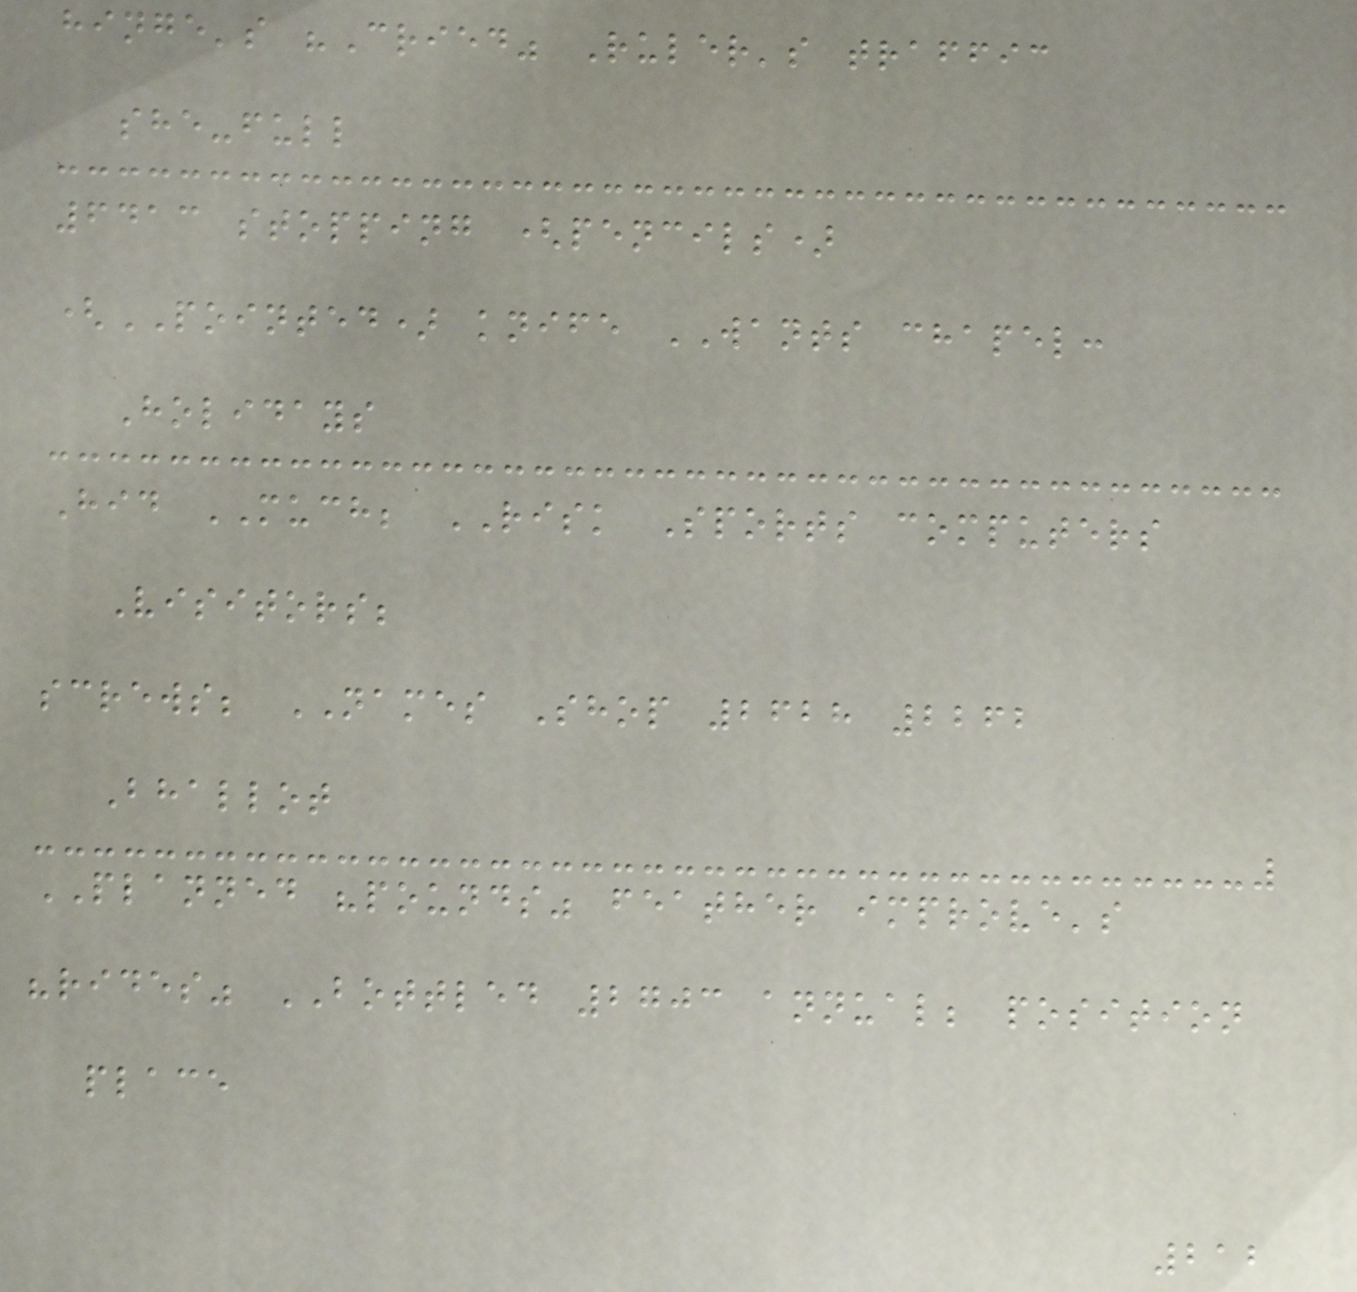hinge's "Cried" Ruler's traffic
she-full
6413 stopping (pencils)
(POINTED) knife WANTS chapel:
Holidays
Hid MUCH; RISK Sports computers
Visitors;
screws; NAMES Shop 2628 2262
Bhallot
PLANNED "pounds" feather improve's
"rides" BOTTLED 2703 annual; position
place
212
